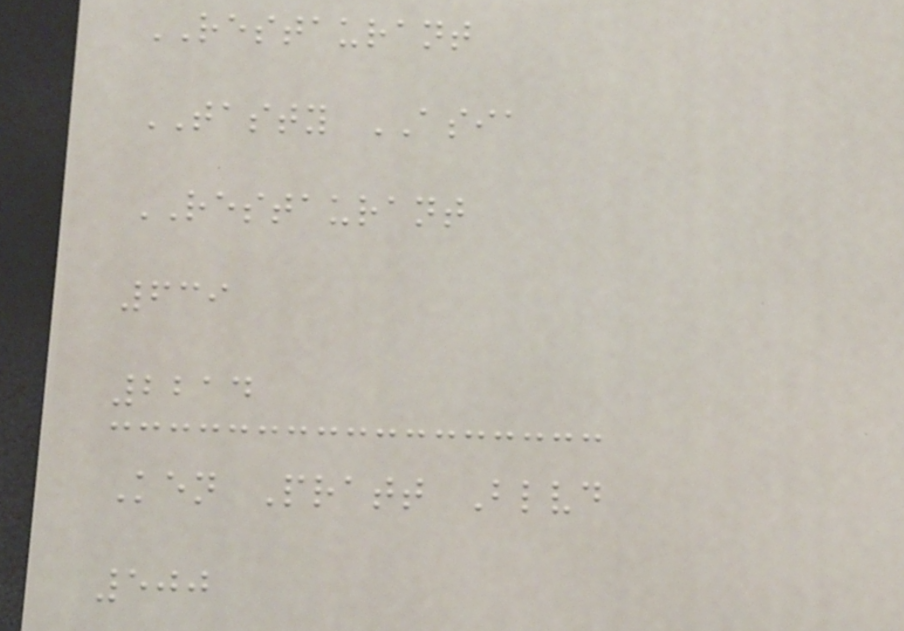RESTAURANT
TASTY ASIA
RESTAURANT
639
2214
Ken Pratt Blvd
500
